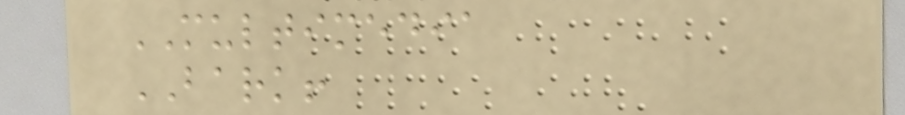MULTIMEDIA
BARK!
